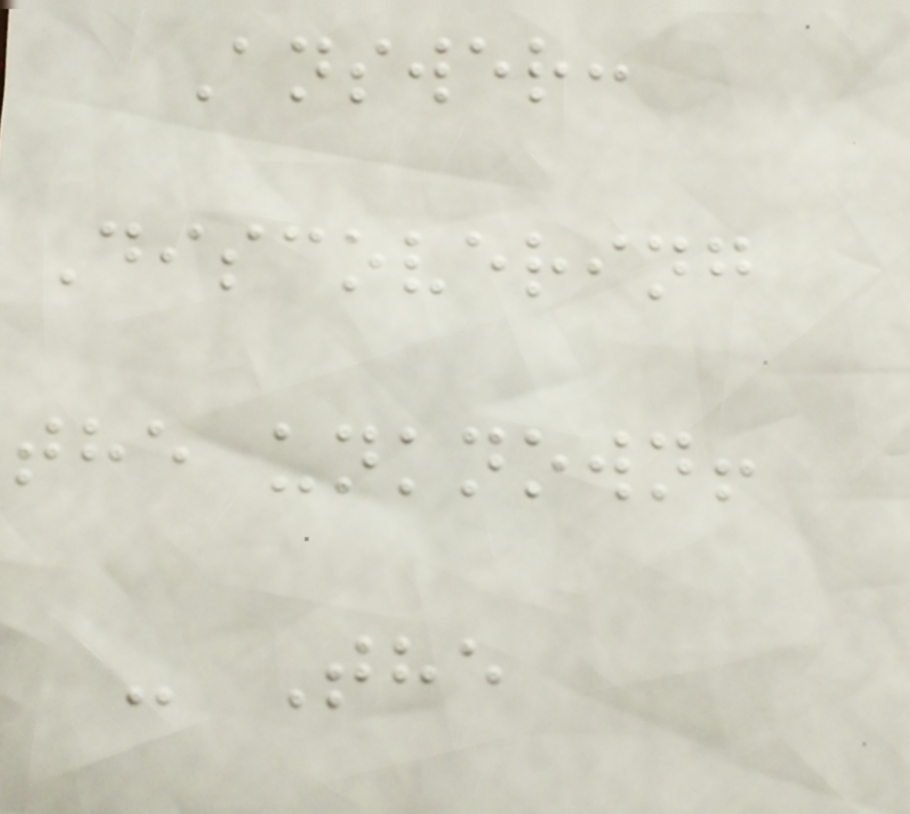Answer:
Discovering
the unknown!
- The
